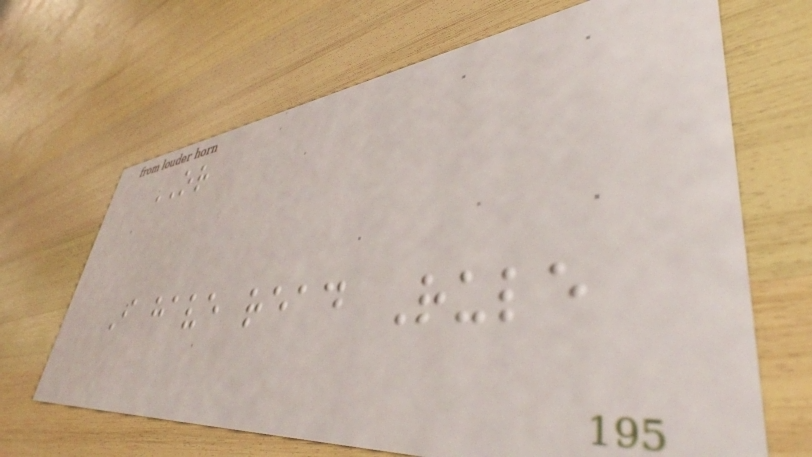OR
I have read Rule
